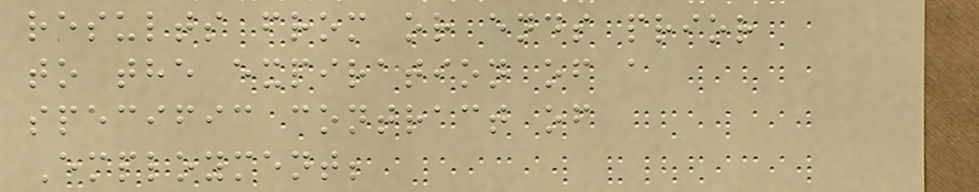results from or ends prior
to the expiration of a
specific contract of
Employment;
